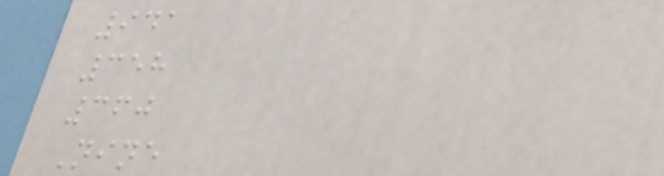941
358
360
Nine
